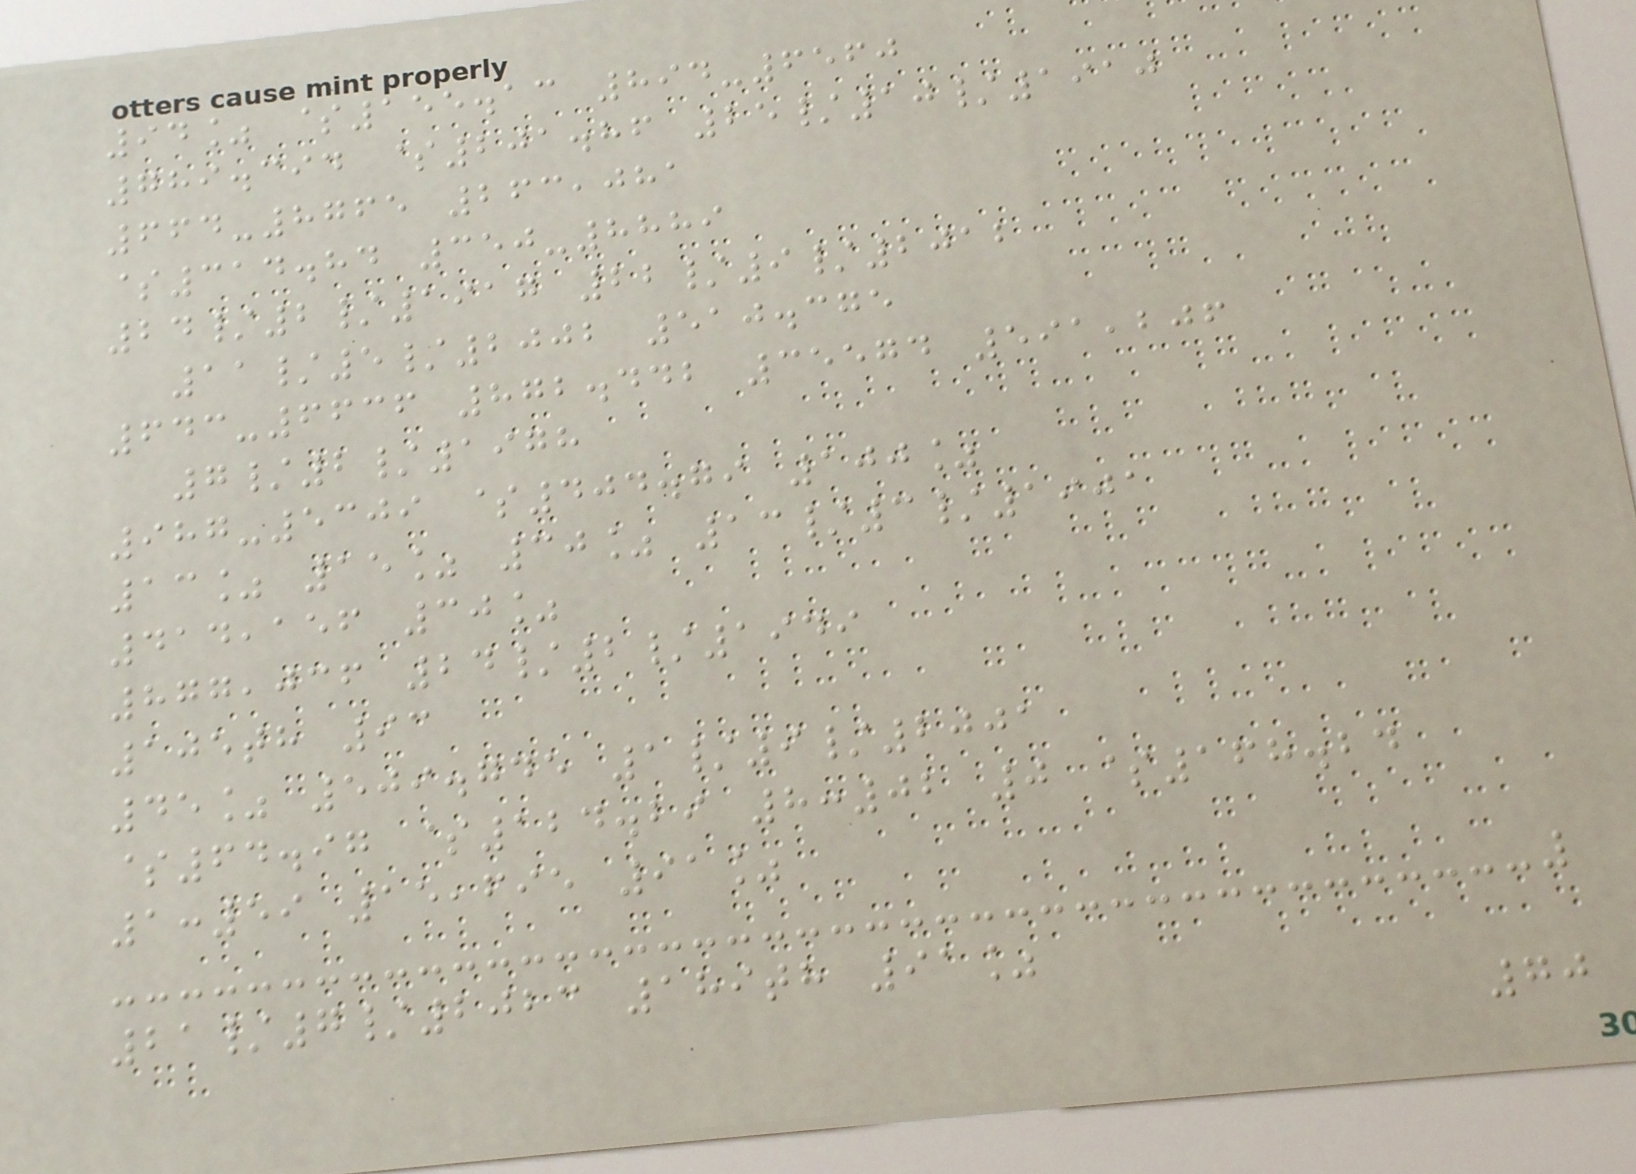94% $155.13 894-6560
789.394 $201.86 25/10/1910
664-8765 263,081
$314.84 350-8889
24/2/1917 22/9/2012
11/5/2002 510.375
643-6636 872.442 35574 591,206
7/2/1978
987-5309 $404.79 100%
13% 15% 30% 13/3/1901
414,156 30%
877,036 24/2/1949
105th 93
45% 509.745 1/9/2001
$64.97 $124.29 8:02 0 $168.24
1:59 15,695 91%
21/7/2023 189th 91%
70
